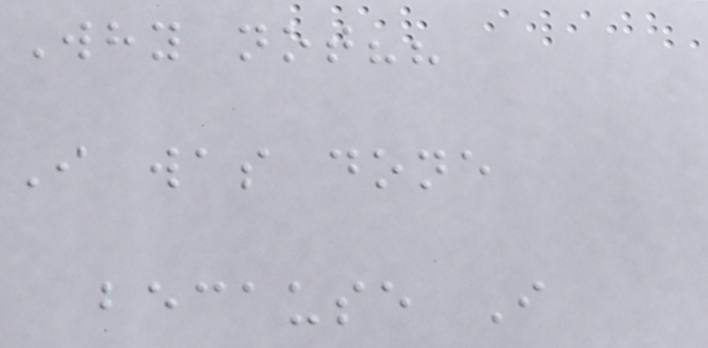Why not??
I was done
because I
